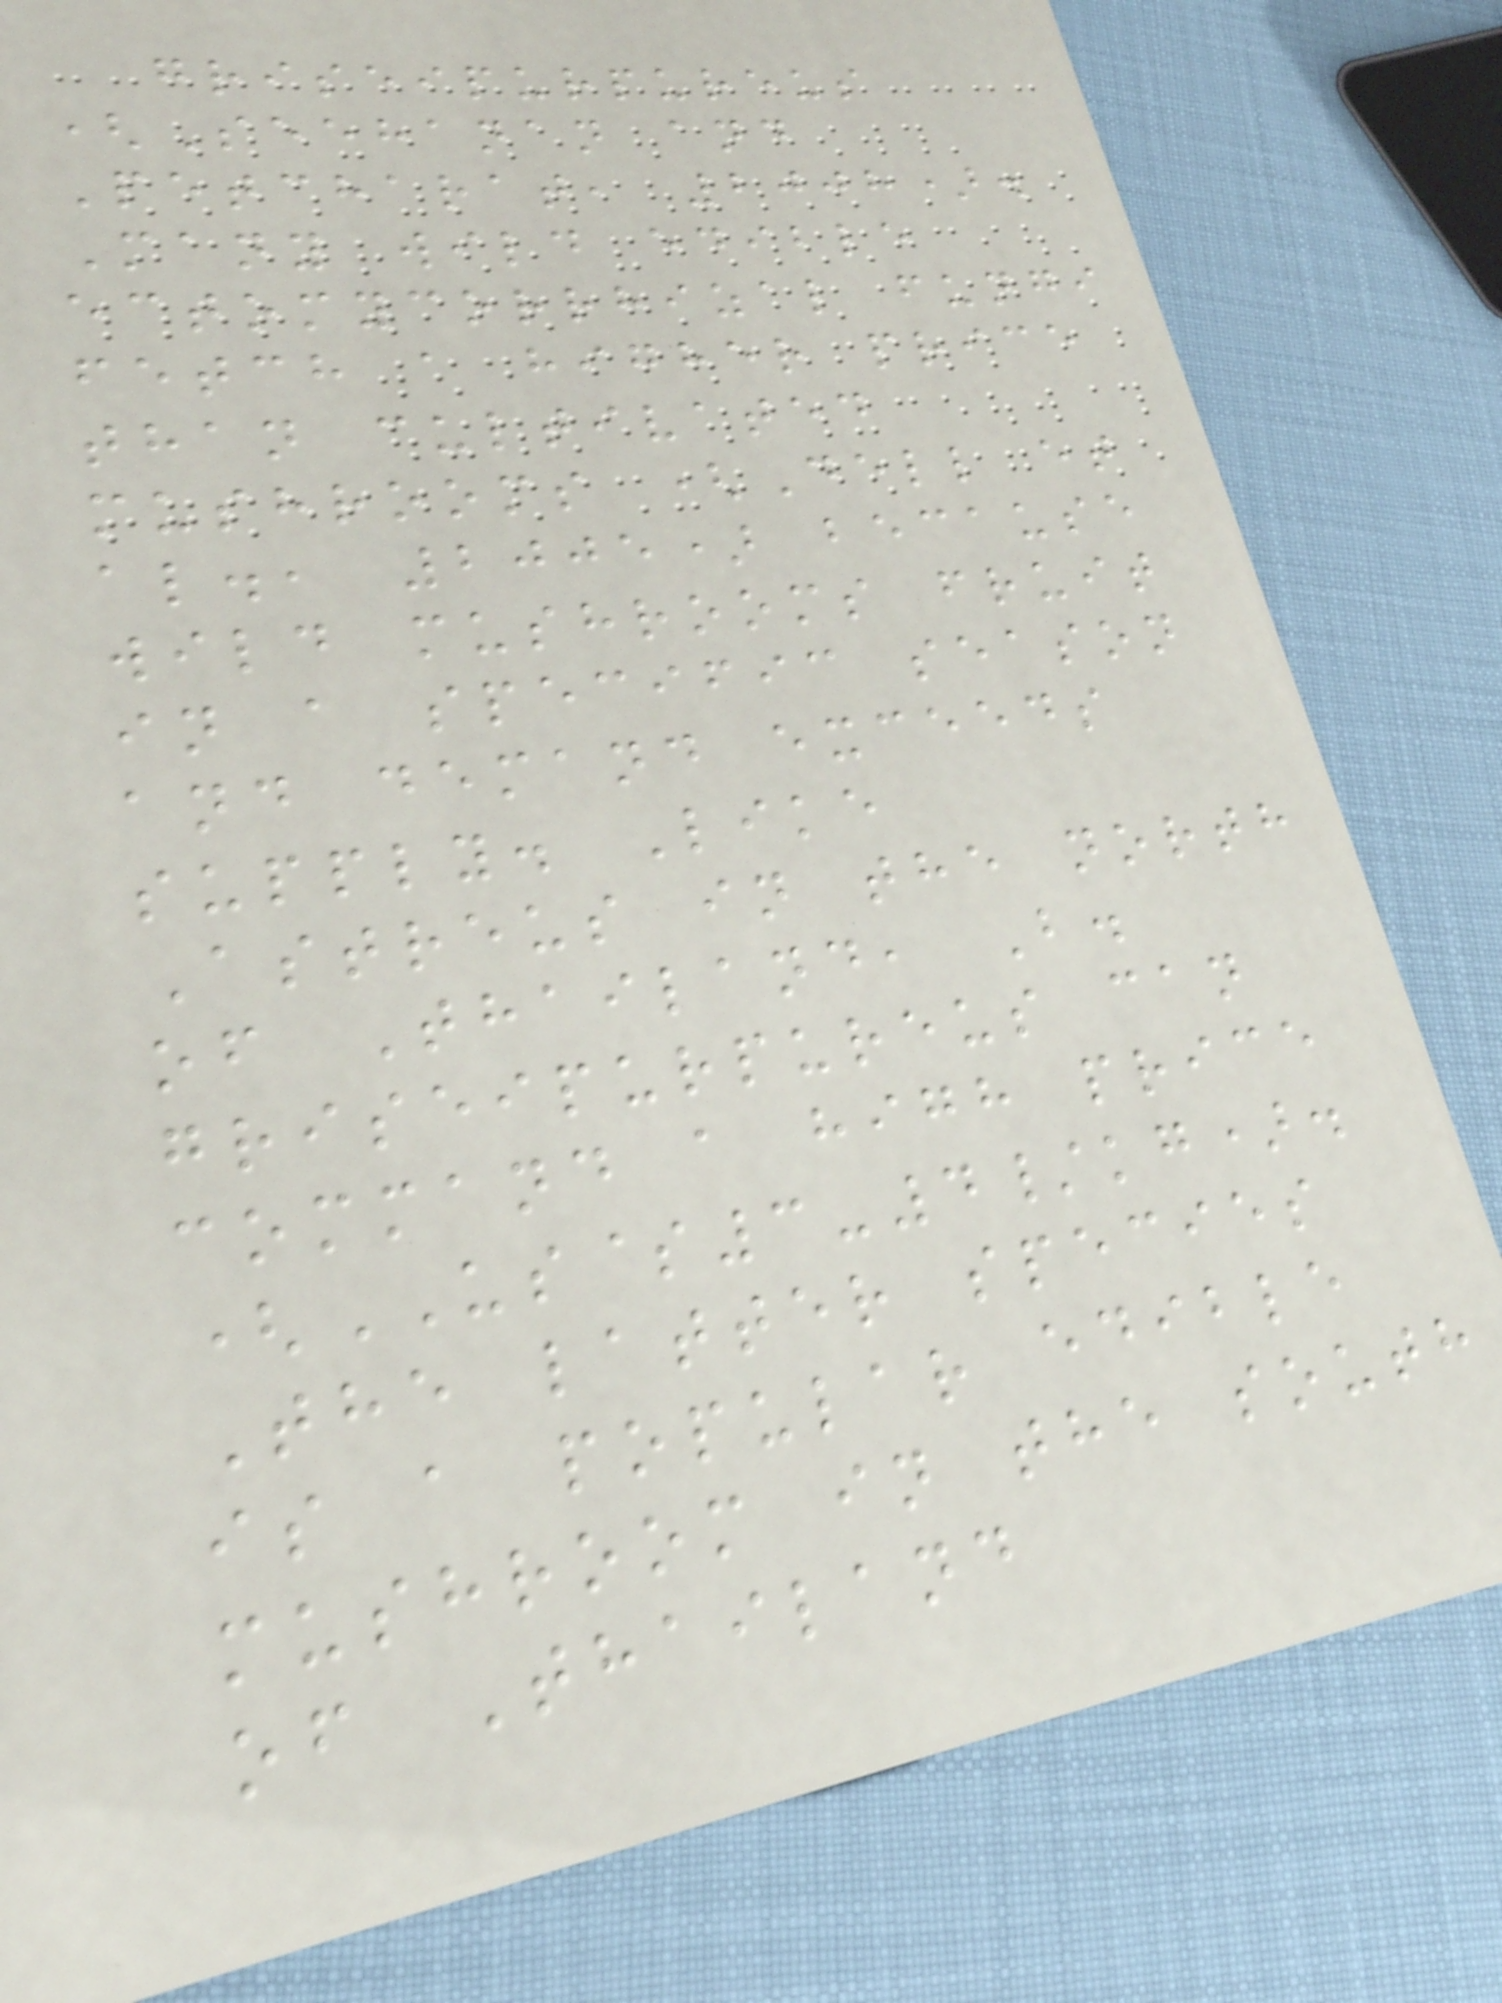griseipurpureus
(Seehanan and
Petcharat, 2008).
Many wild edible
ectomycorrhizal fungi
fetch a higher price
than cultivated
mushrooms (Dell et
al., 2005) because
wild mushrooms fruit
in a specific season
and demand exceeds
supply. Like
Astreus in the north
of Thailand, B.
griseipurpureus can
command a high price
(US$3-4/kg).
The latter species
is a popular edible
mushroom in the south
of Thailand
